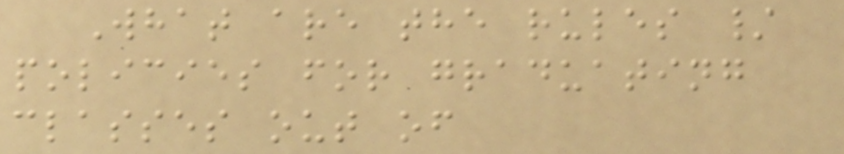What are the rules /
policies for graduating
classes out of
